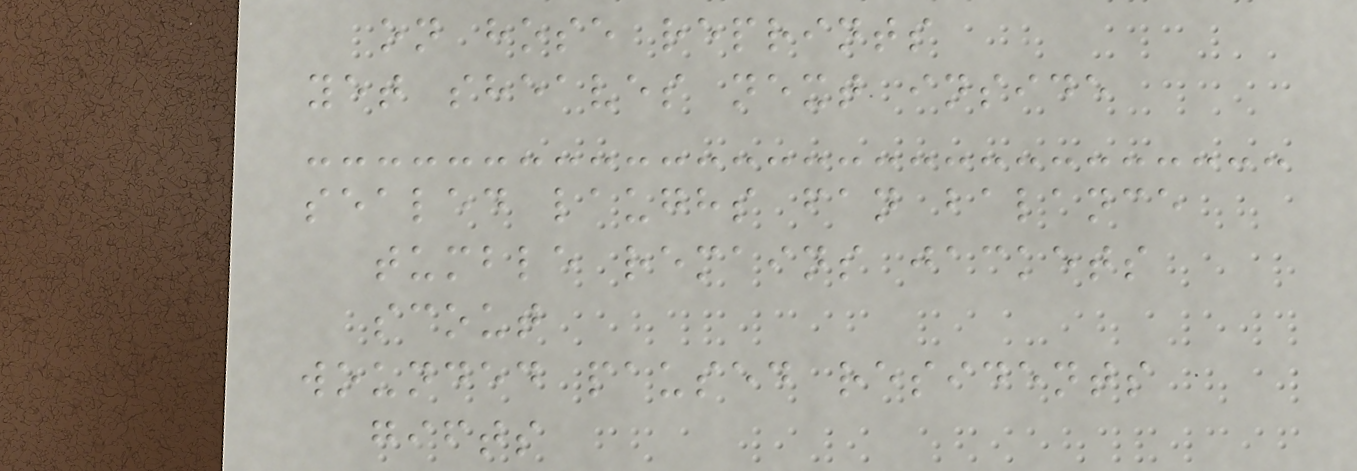on hose reprints
yet sheaves next inside
sealed laughs fan balance
tumble remains jackets
scout
wounded paused residents
gifts
